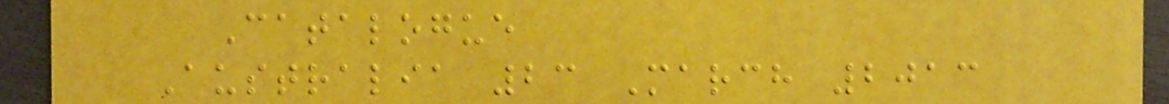Catalogue
Australia 23 March 2013
